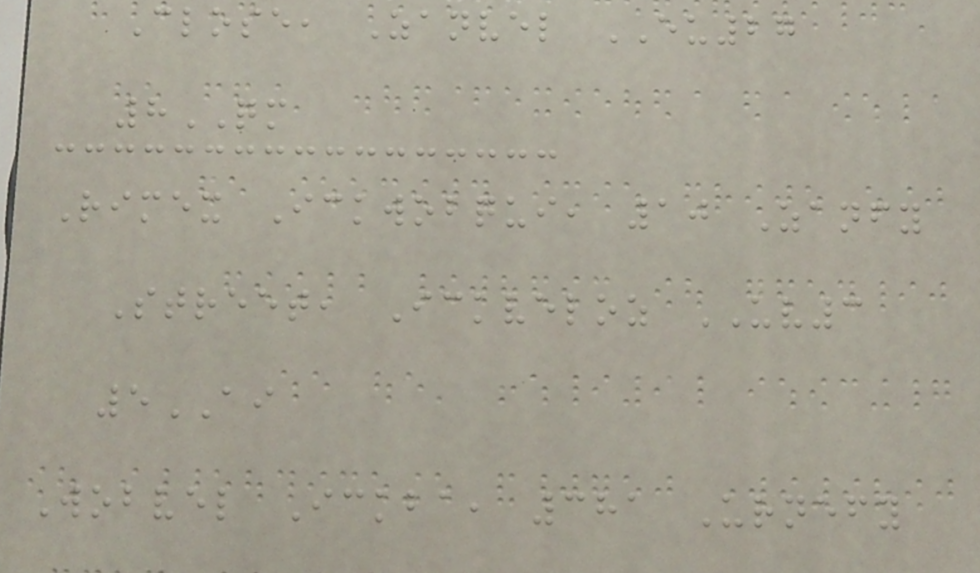Close, Zanvel EU27
8QM
Rimex Ickwobqui, 10 Zanfy
Street, Ickveloz UV3
5AI
Wobvel Ickba, 381 Urnefy
